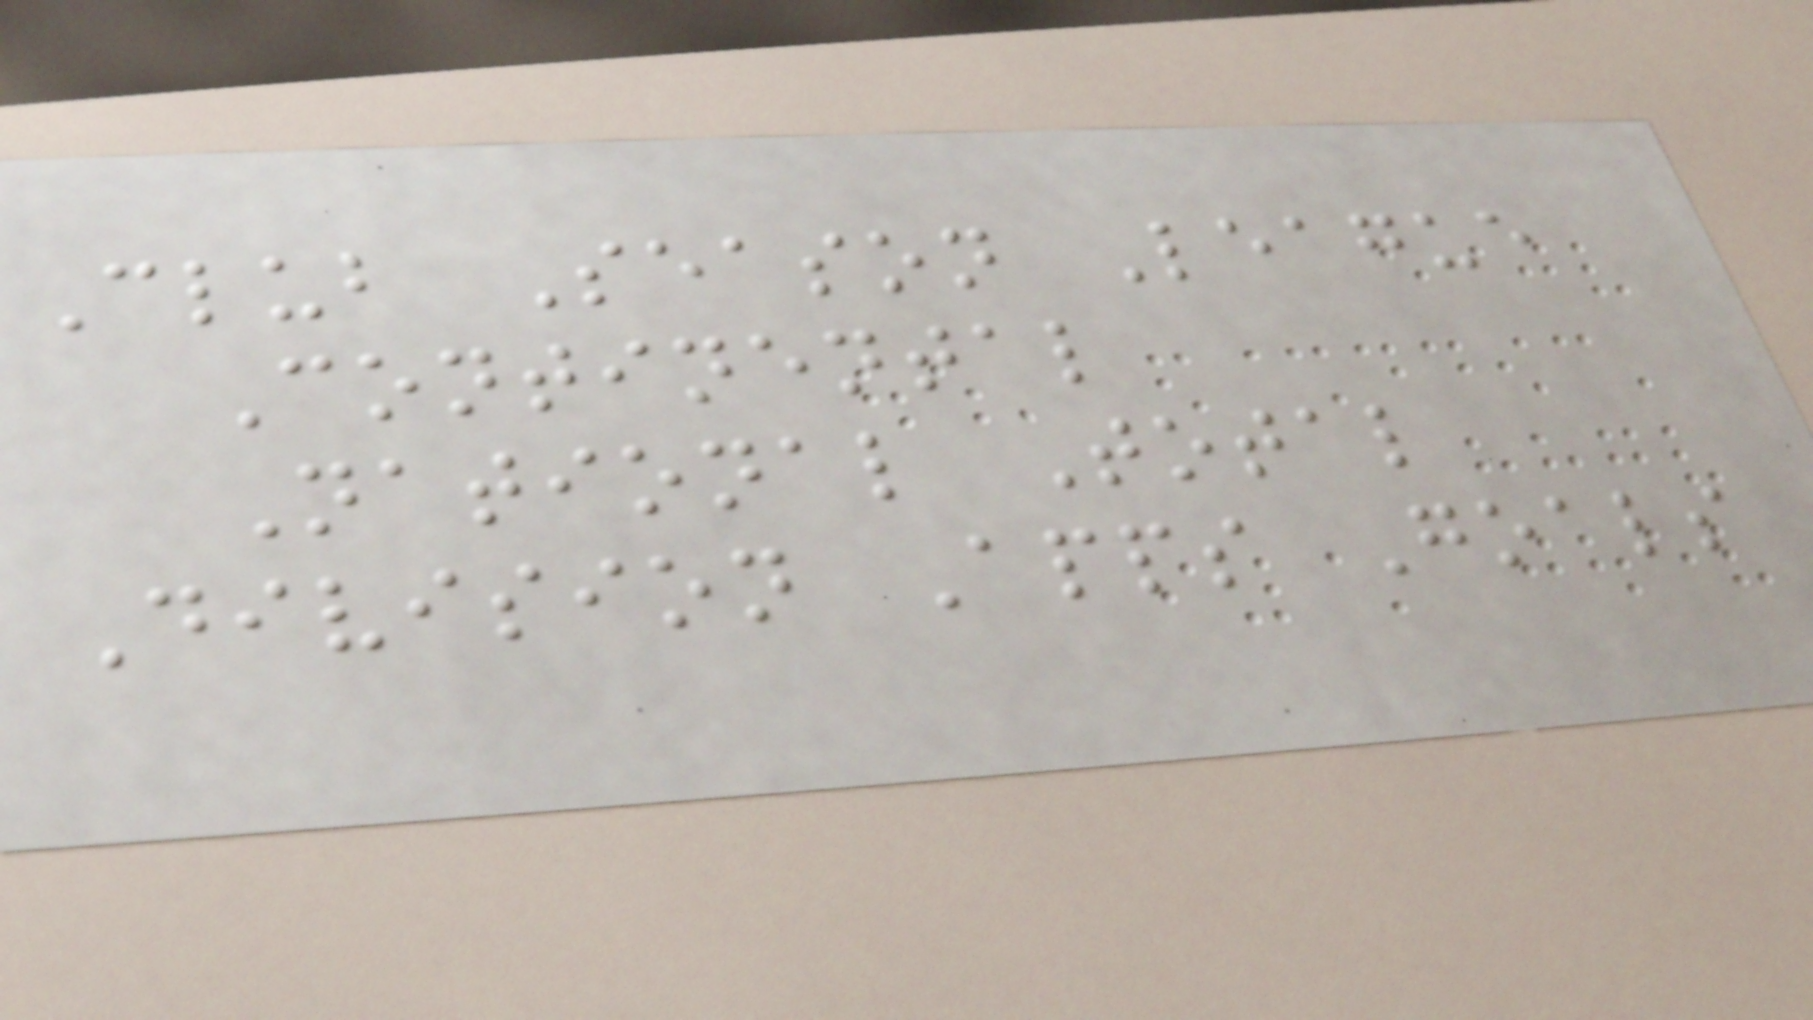Club Season League
Continental
National Total
Division Apps Goals
